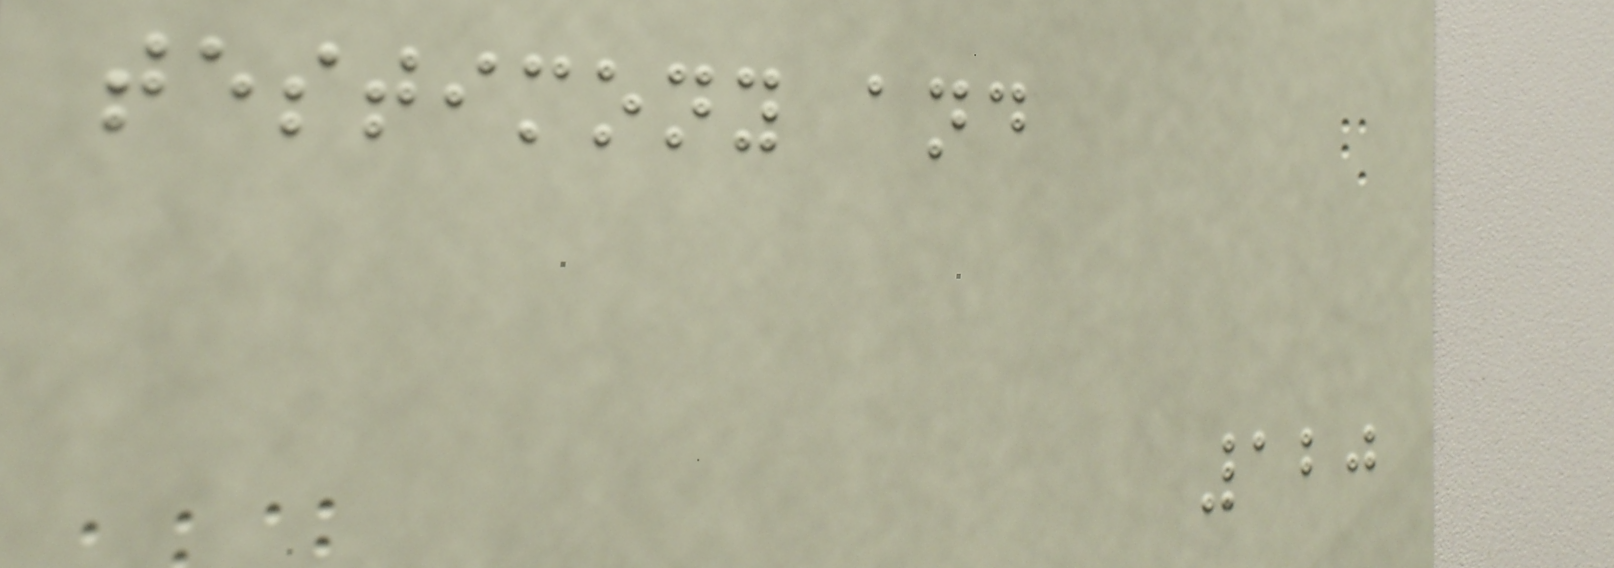testimony and
120
